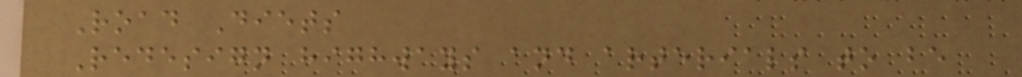Road Diets
Redesign highways and arterials to be
